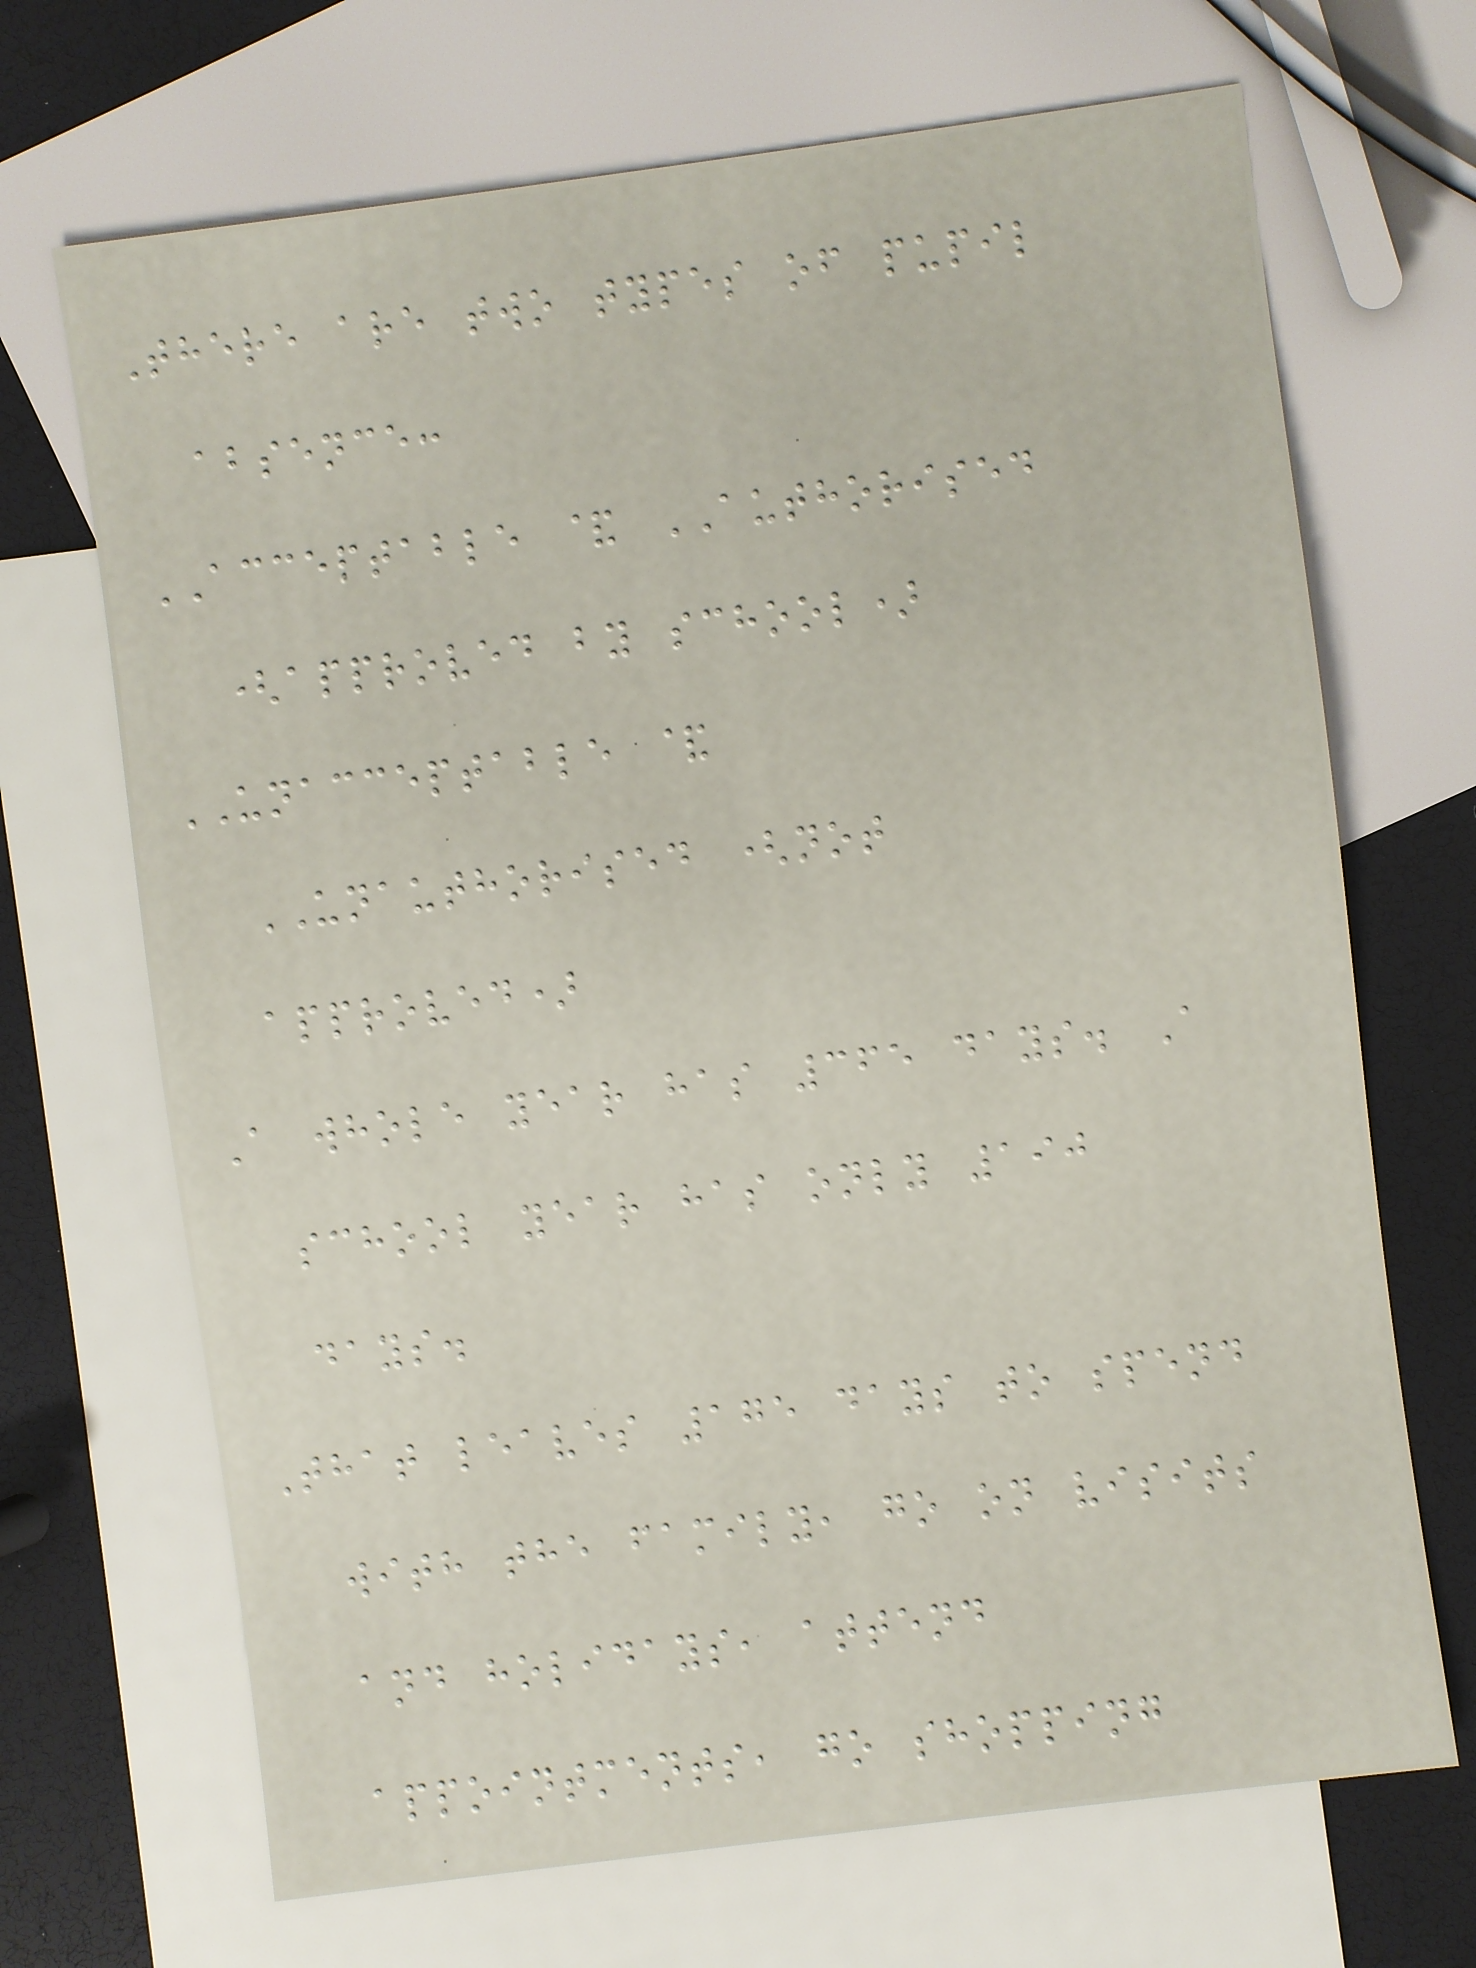There are two types of pupil
absence:
ACCEPTABLE & AUTHORISED
(approved by school)
UNACCEPTABLE &
UNAUTHORISED (not
approved)
A whole year has 365 days. A
school year has only 190
days.
That leaves 175 days to spend
with the family, go on visits
and holidays, attend
appointments, go shopping
